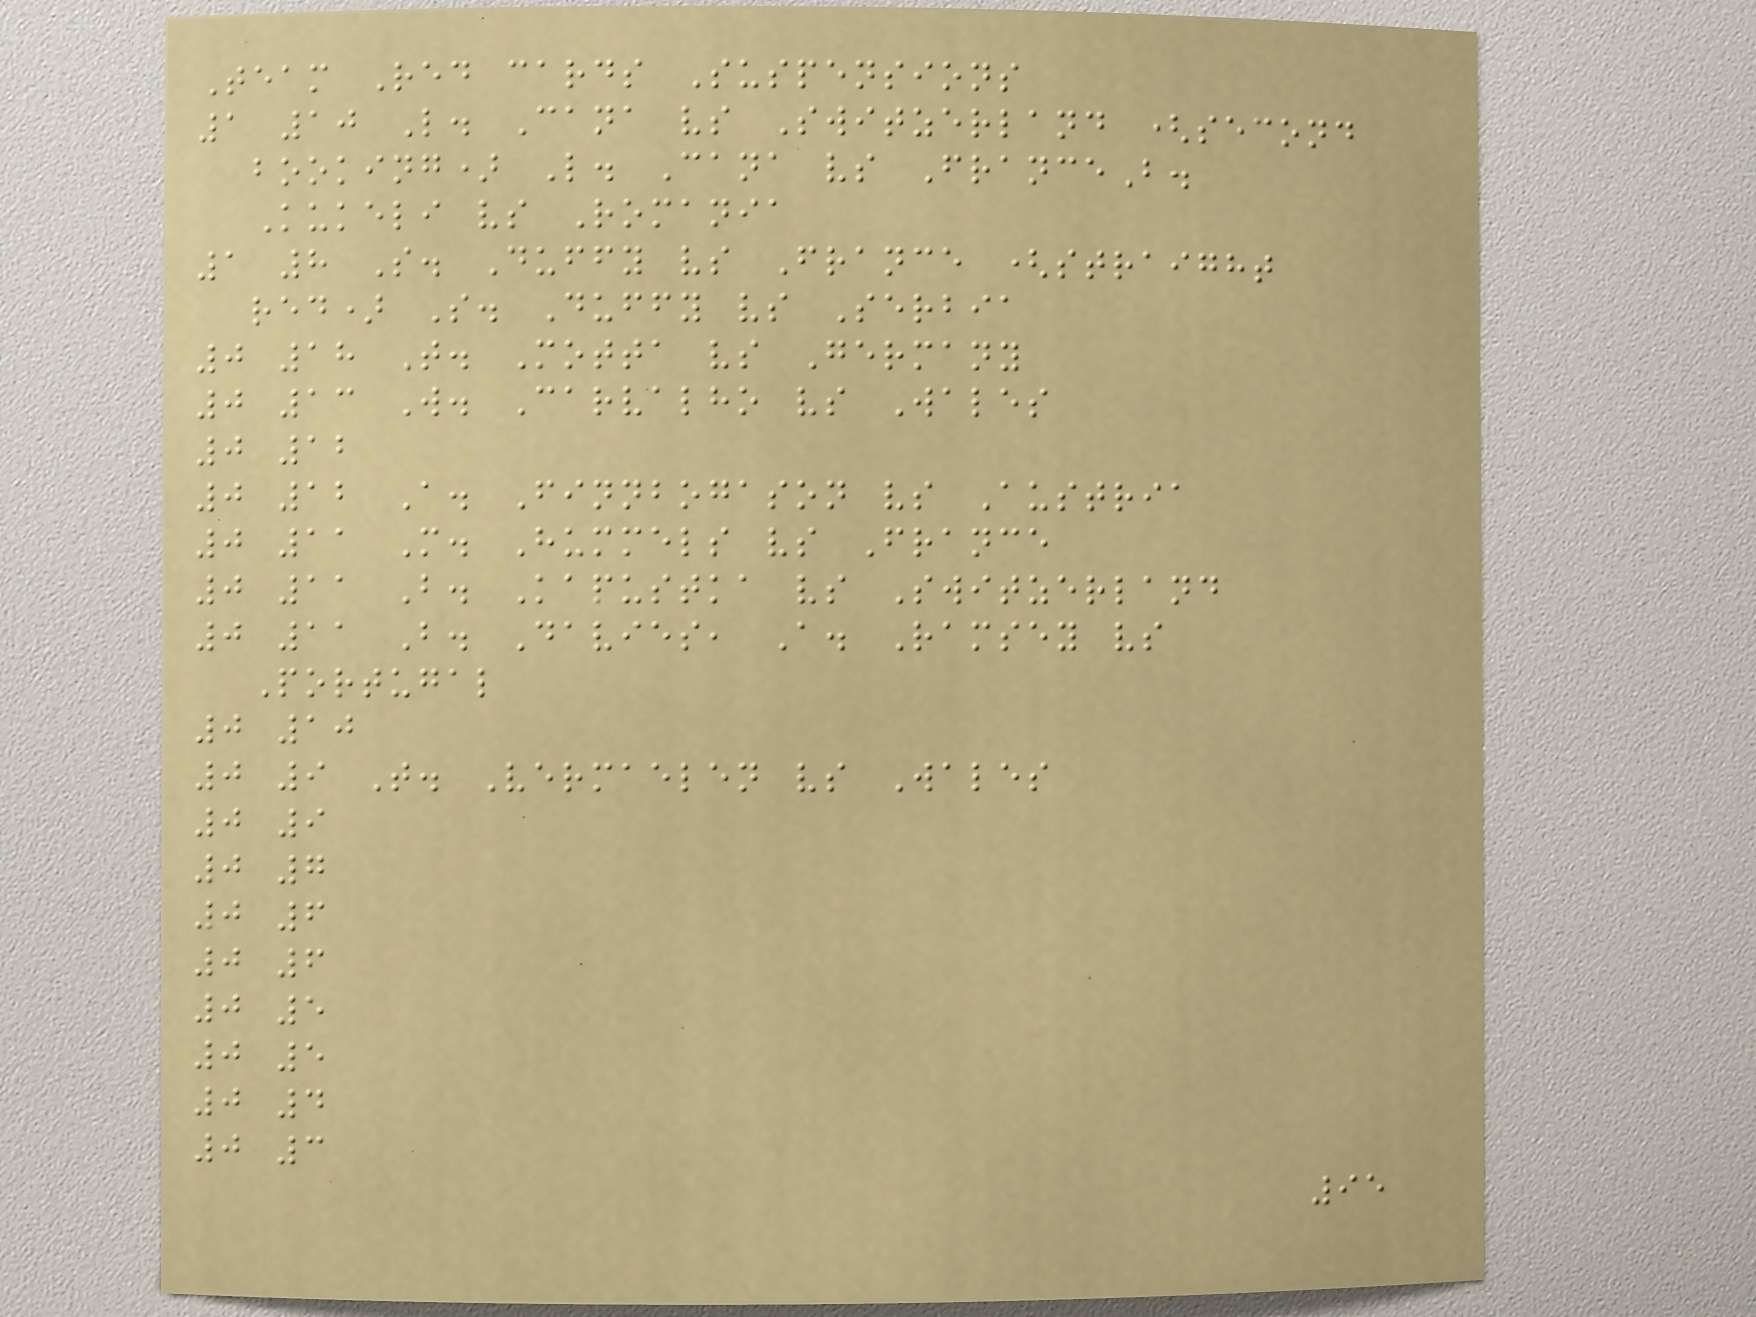Team Red cards Suspensions
1 10 L. Cana vs Switzerland (second
booking) L. Cana vs FranceB.
Kukeli vs Romania
1 8 S. Duffy vs France (straight
red) S. Duffy vs Serbia
0 18 T. Motta vs Germany
0 13 W. Carvalho vs Wales
0 12
0 12 A. Finnbogason vs Austria
0 11 M. Hummels vs France
0 11 B. Kapustka vs Switzerland
0 11 B. Davies, A. Ramsey vs
Portugal
0 10
0 9 T. Vermaelen vs Wales
0 9
0 7
0 6
0 6
0 5
0 5
0 4
0 3
95
